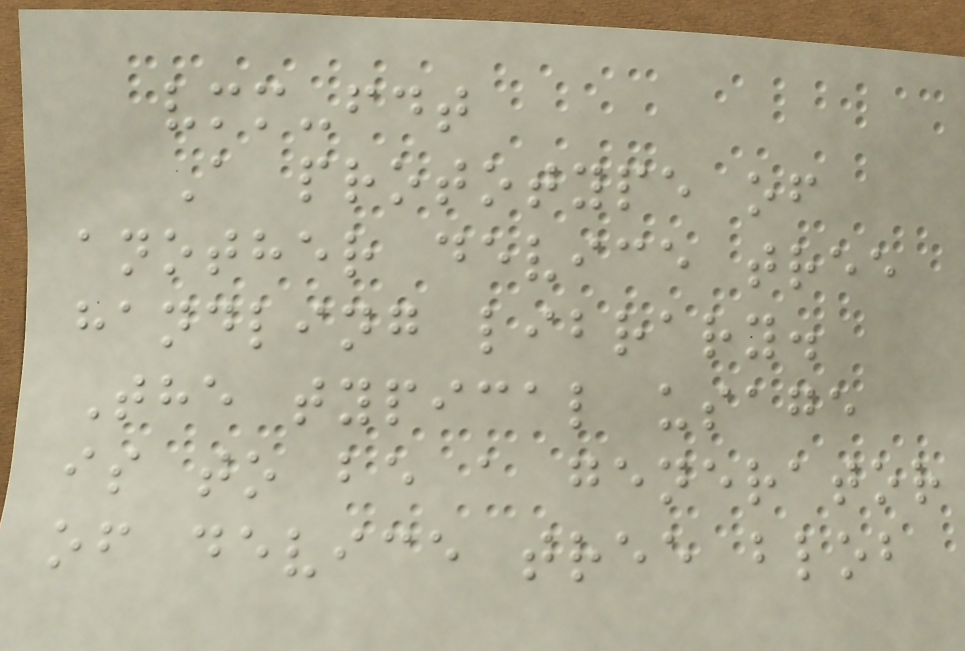vmm-fdt
A prototype of
another device tree
handling library.
The typical usage
is to be a generator
of device tree blob
